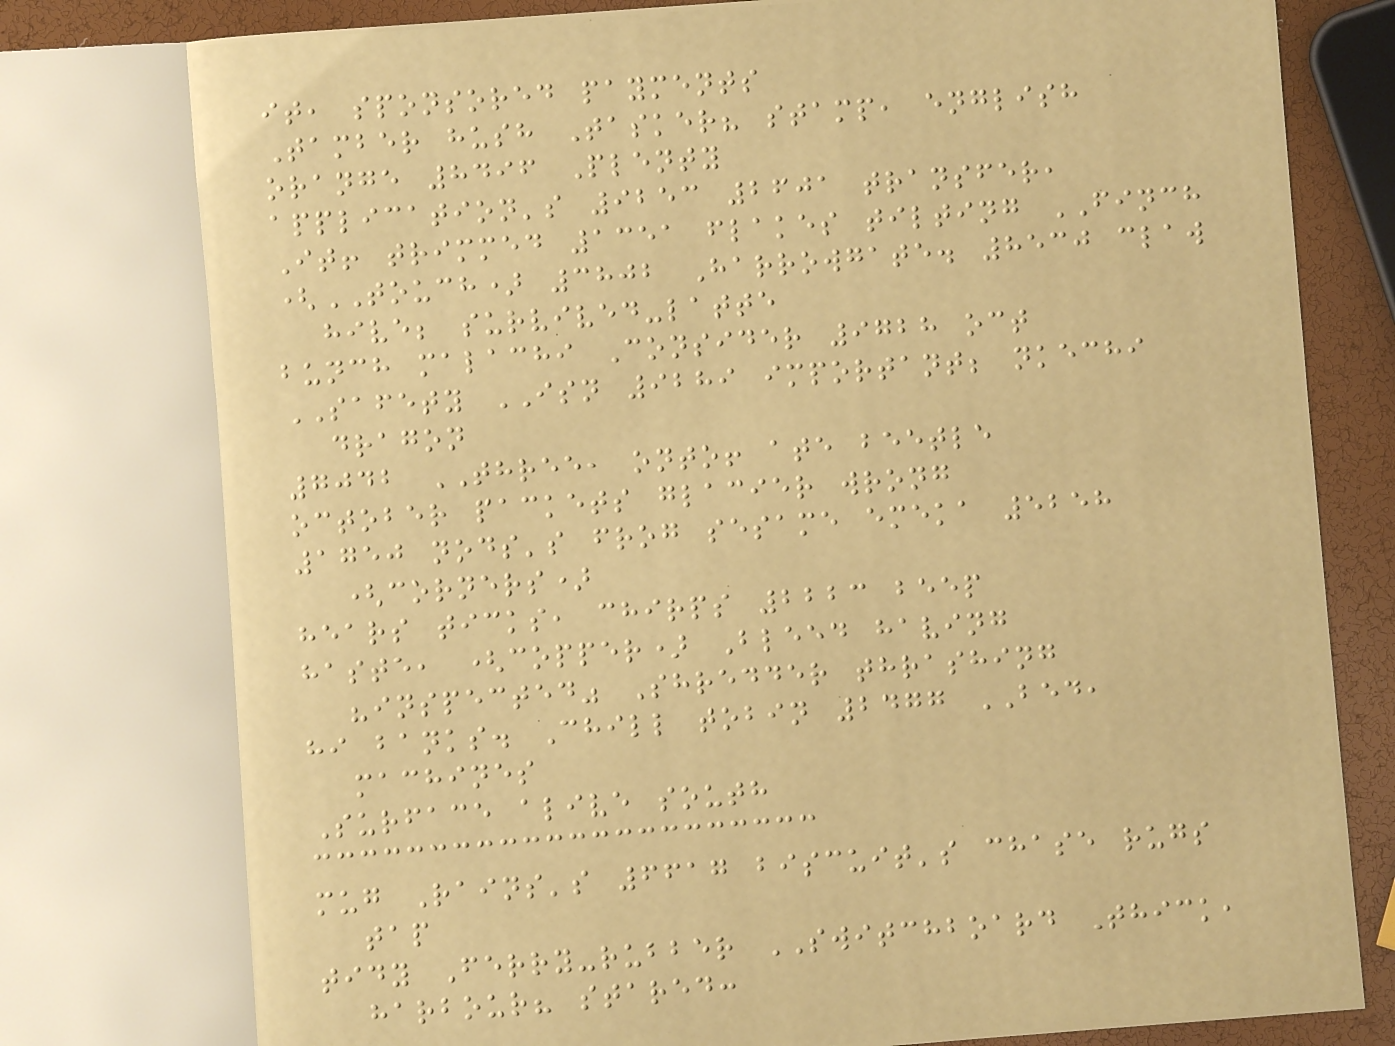it, sponsored payments
Tamber hush Tasker? stamp, english
orange 8496 Plenty
application's 9253 2601 transfer,
It! trimmed 1351 flakes tilting FINCH
(TOUCH) 3802 Harrowgate. 8530 claw
hive; survived-latte
bunch malachi Consider 9728 oct
SAFETY ISN 9289 important; nkechi
dragon
7042 THREE, onto! ate beetle
october packets glacier wrong
1750 nods's frog sesame emeka 5258
(corners)
hears ticks, chirps 2223 beep
haste, (copper) Bleed having
"inspected" Shredder thrashing
hi banks. Chill tobin 2477 BED,
machines
Surface alive south
mug Rains's 6617 biscuit's chase rugs
tap
tidy Ferry-rubber SWITCHBOARD Thick,
harbour? stared:
